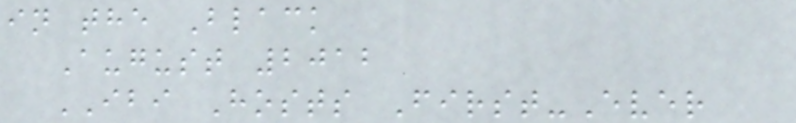in the Black
August 2012
IBI Hosts First-Ever
